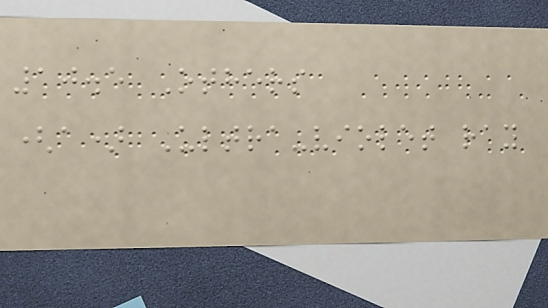10.5 Others
(a) Ultra-violet ray
